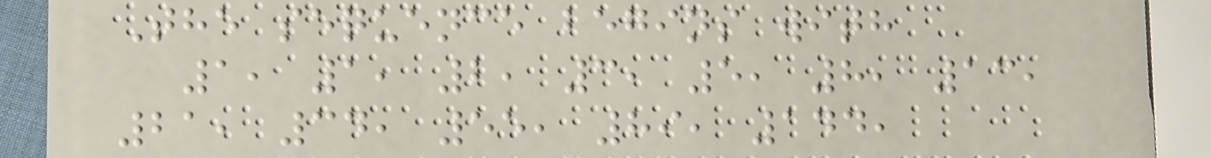The sequence begins with
1, 1, 2, 3, 5, 8, 13,
21, 34, 55, 89, 144,
